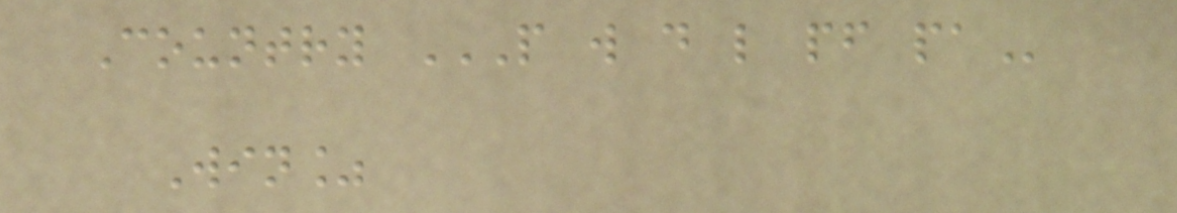Country P W D L PF PA
Win%
